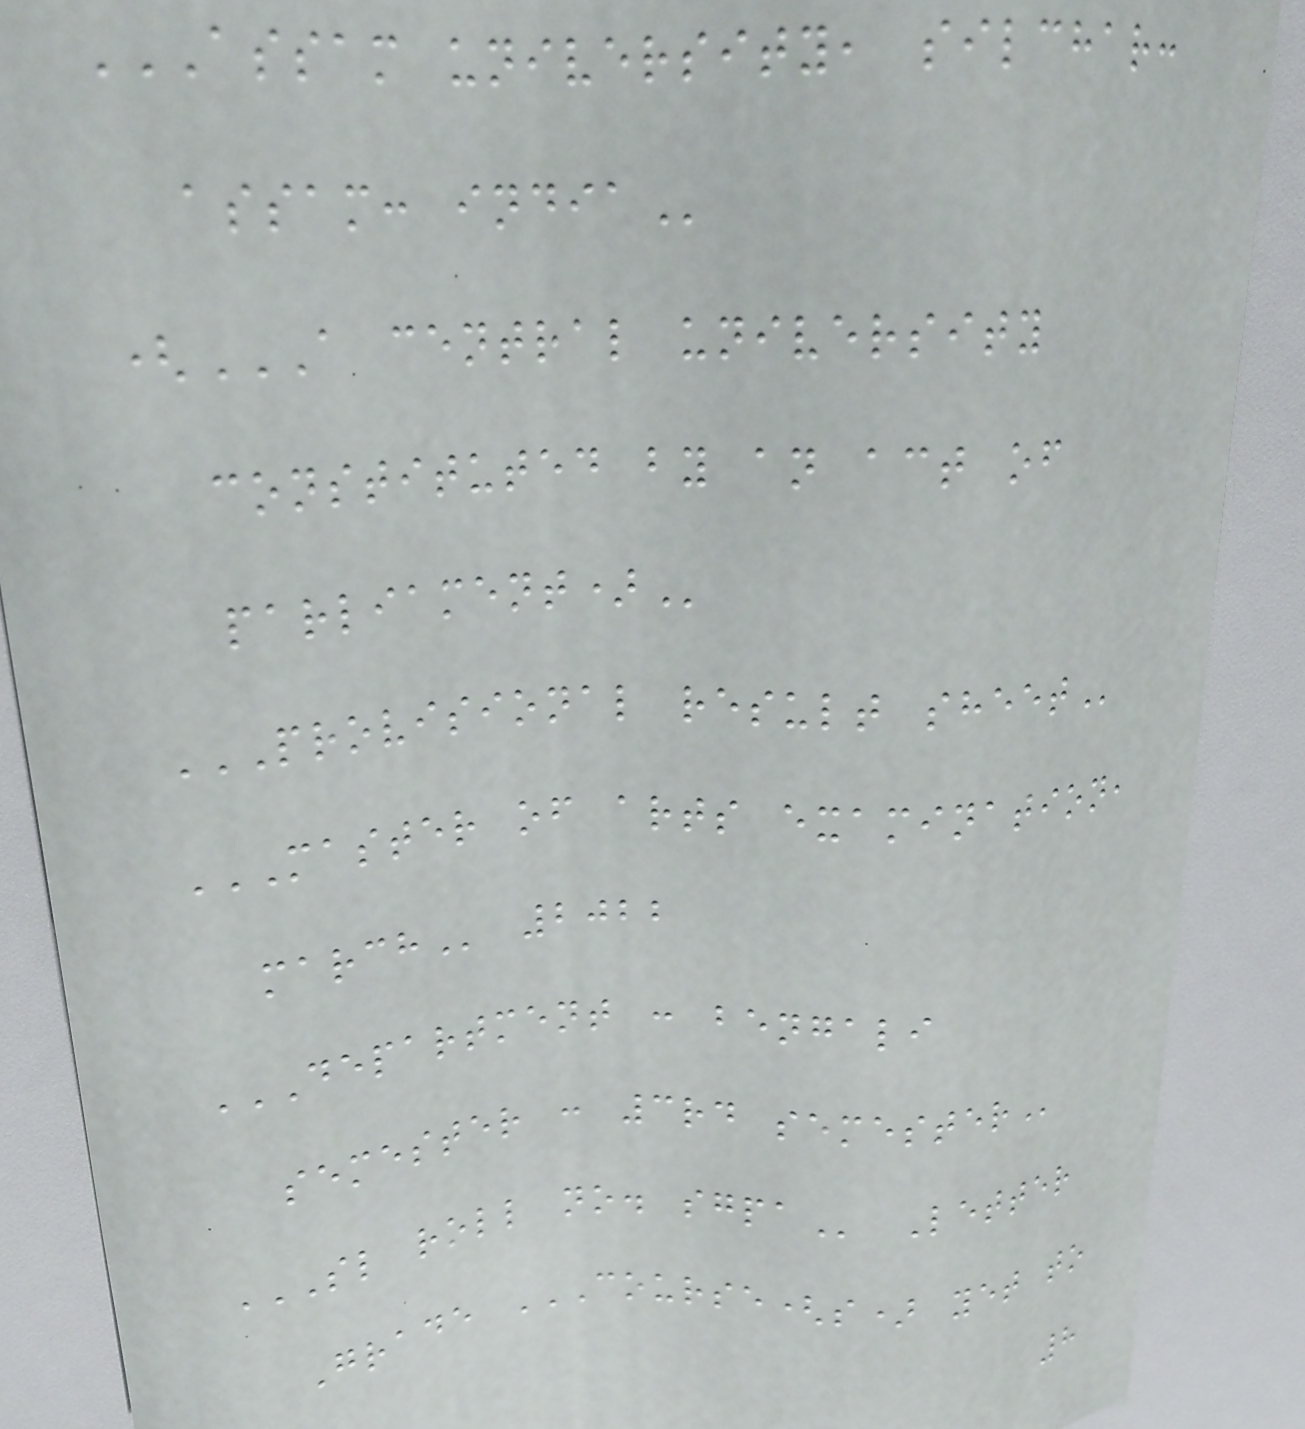ASSAM UNIVERSITY, SILCHAR:
ASSAM: INDIA
(A CENTRAL UNIVERSITY
CONSTITUTED BY AN ACT OF
PARLIAMENT)
PROVISIONAL RESULT SHEET
MASTER OF ARTS EXAMINATION,
MARCH 2022
DEPARTMENT : BENGALI
SEMESTER : 3RD SEMESTER
SL ROLL NO. SGPA Letter
Grade COURSE(S) YET TO
8
